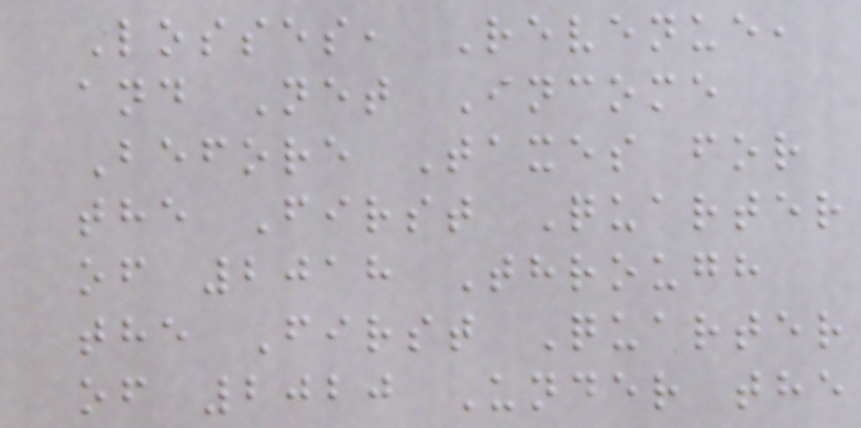Losses, Revenue,
and Net Income
Before Taxes for
the First Quarter
of 2018 Through
the First Quarter
of 2020 Under the
